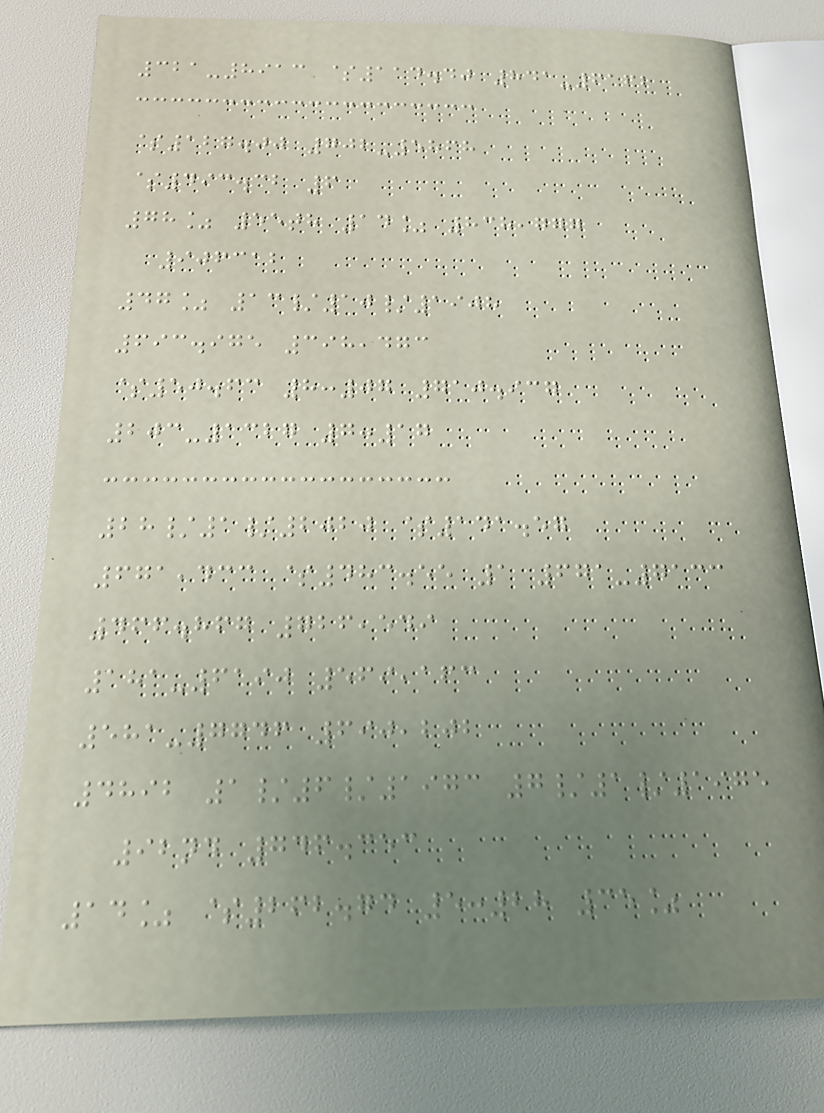321-8913 $114.40 841-6162
$127.00 702-5868
$493.32 6
78% 55th 14% 838,777
906312
47% 13/10/1908
693.975 398,473
$50.63 8:07 710.937
203-1327 7:17
28/1/2020 $141.57
671,433 $483.55 1 671-7133
466.867 726,549
181-6190 569,163
581-7746 690,202
4892 1/6/1973 7/1/1975
92nd 746.353
14% $262.74 5:28 35%
